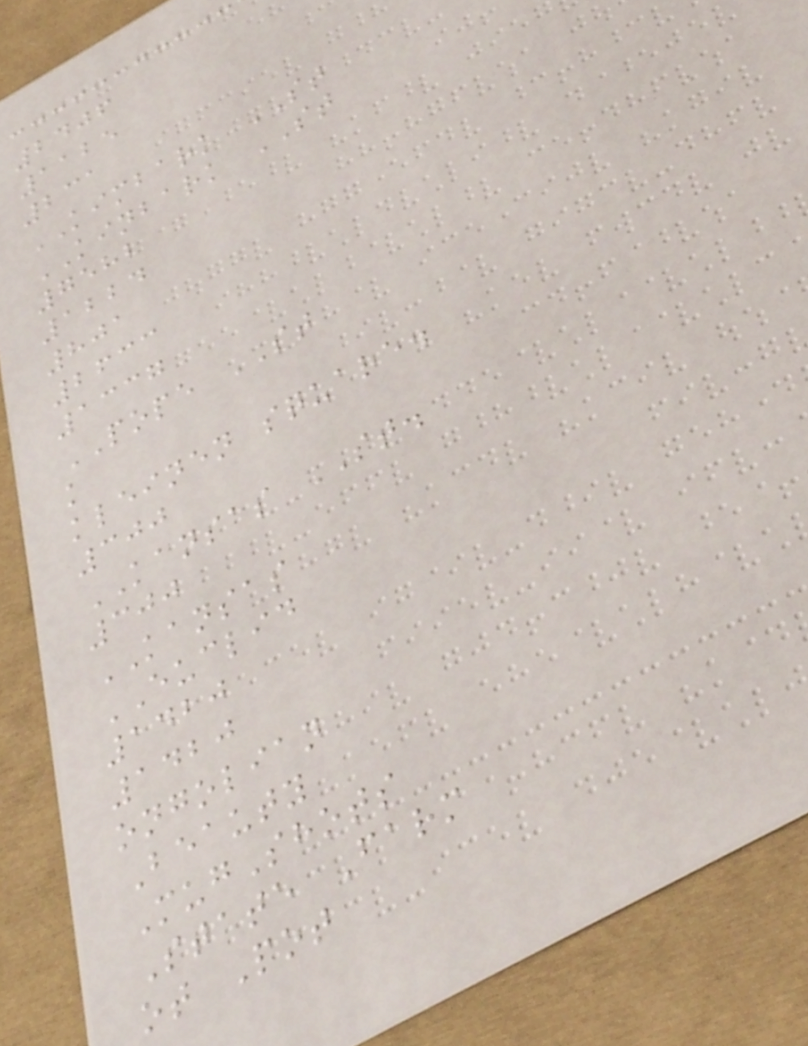2406
1125
231
KIMBARK ST
KINBARK ST
7582
1224
801
2633
1337
POPE ST
k
kleinen square.
300
KANSAS ST.
300
KANSAS
EUCLID
1420
1420
ongolian
Beauty
MugShots
State Farm
ot Pot
